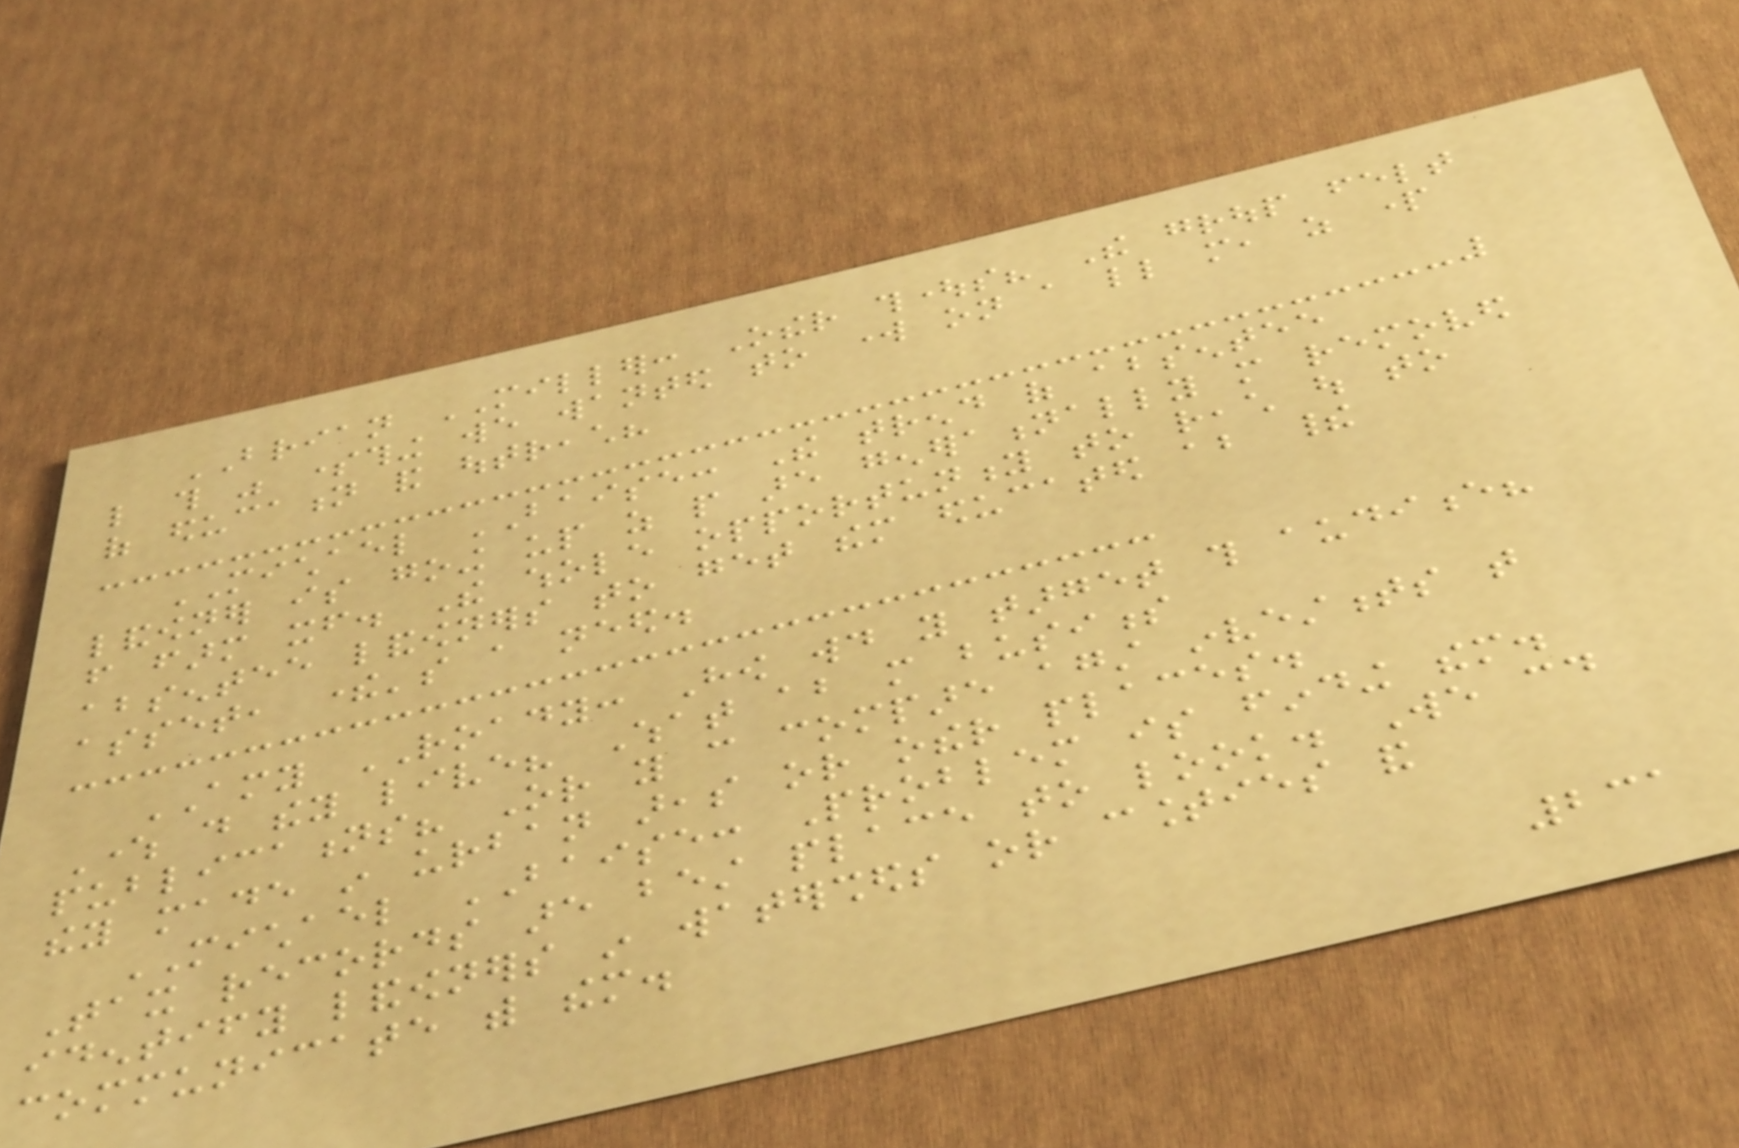BRIAN MILLER: Other thoughts? The group felt
like this was something we wanted to work on a little more, as part
of education and outreach?
MICHAEL BAISE: The trend of absentee
landowner is going up as people are generationally more removed
from farm itself. The whole opportunity to reach out to
absentee landowners to get them educated about their
asset, there's a need.
AMY ROADY: How would you target this audience?
Where do they live? What about more business
publications? Or you can compare against investments that
they made in urban areas or other places.
MICHAEL BAISE: Problem is finding them.
Tax records are best place to look. We could
identify landowners in watersheds or counties and
communicate with them.
231
